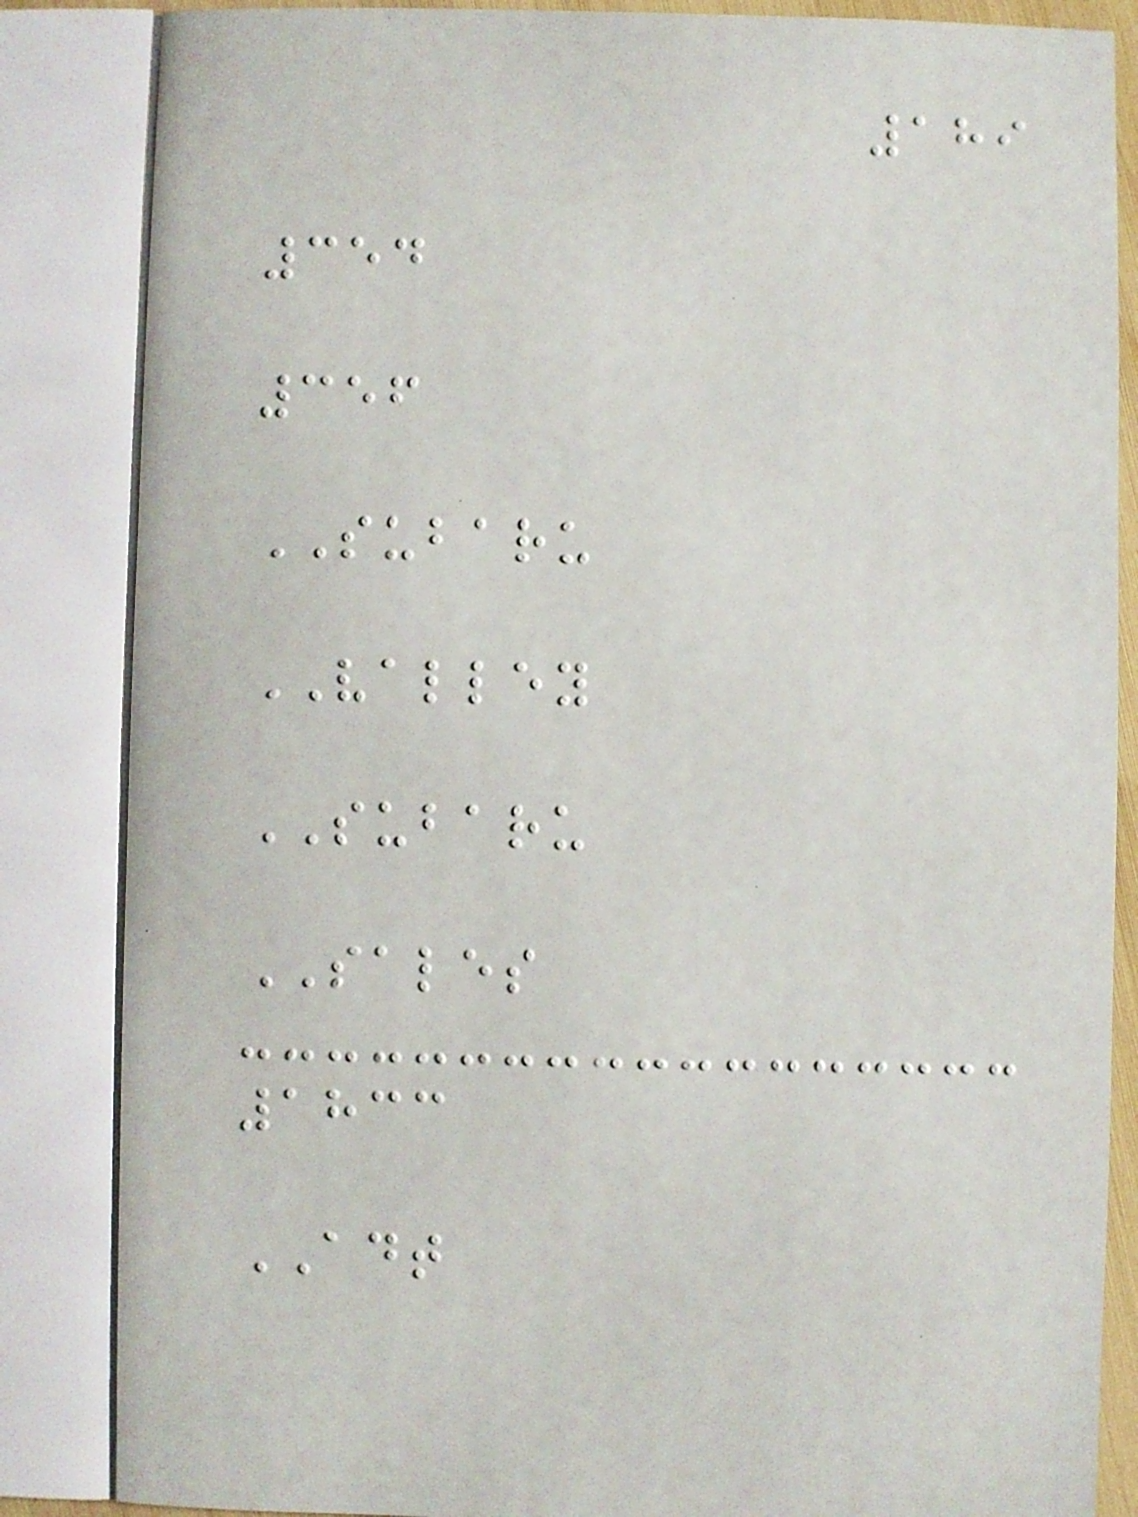189
354
356
SUBARU
VALLEY
SUBARU
SALES
1833
ADT
